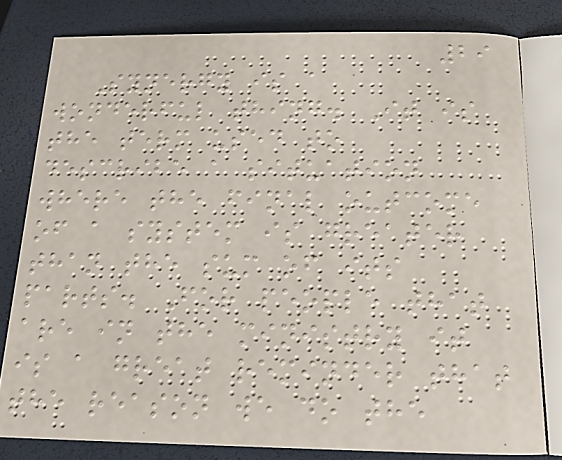29
Synergy is a
wonderful thing. It is
the term used to
describe a situation
where the final outcome
of a system is greater
than the sum of its
parts. For people that
are in the ministry it
is a great reminder that
the reason we do the
